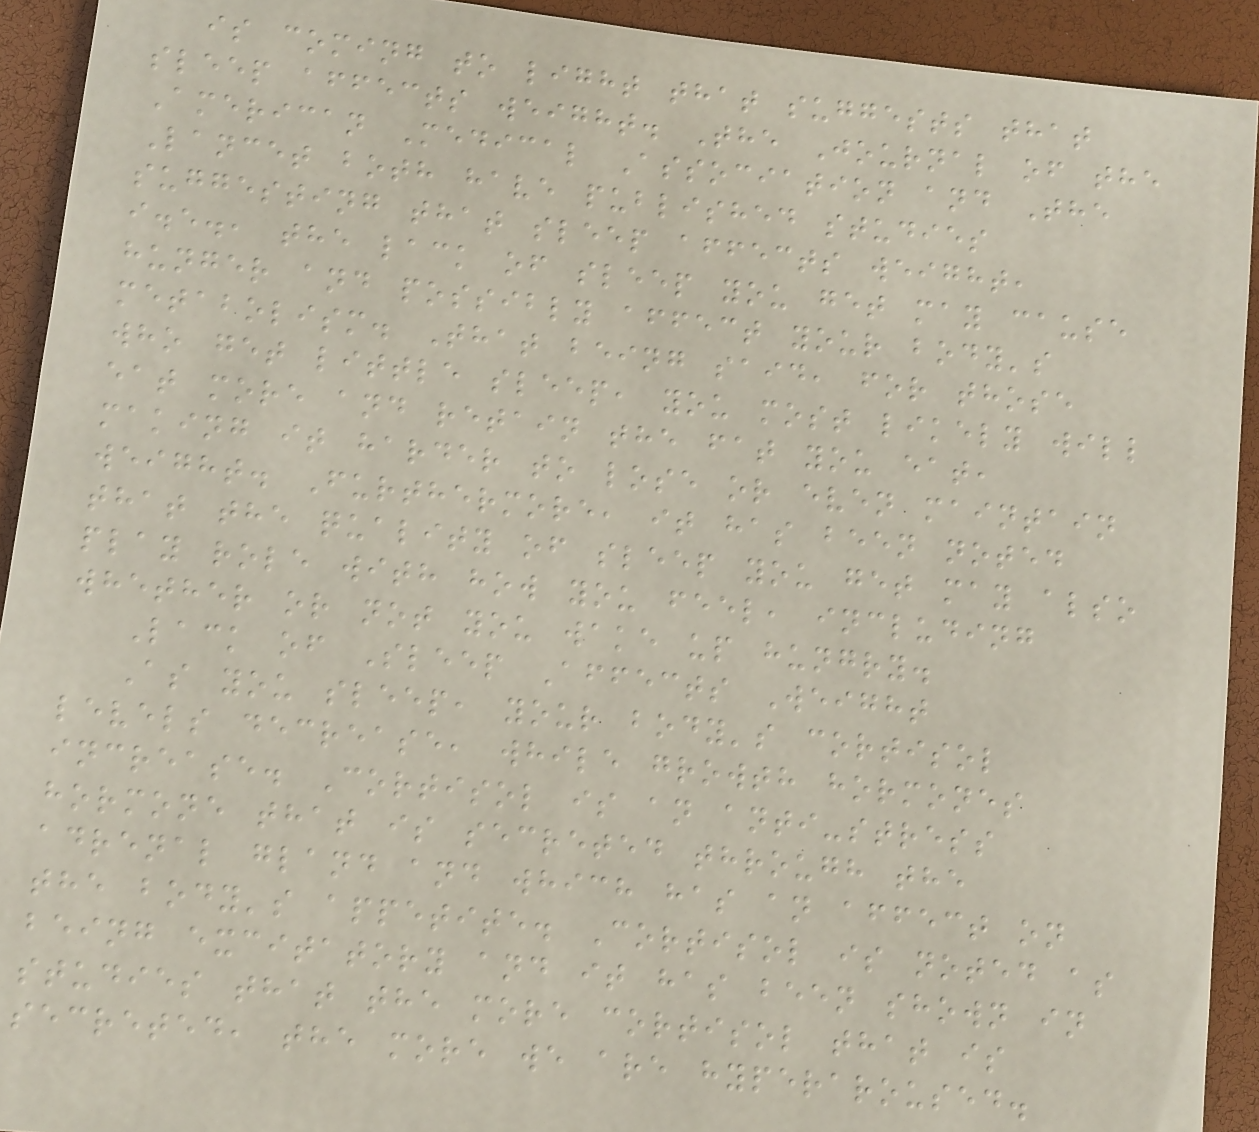is coming to light that suggests that
sleep affects weight. The Journal of the
American Medical Association and The
Lancet both have published studies
suggesting that sleep affects weight,
i.e., the lack of sleep you get may cause
hunger and possibly affect your body's
metabolism. That being said, for those
who get little sleep, you most likely will
eat more and retain the fat you eat,
making it harder to lose or even maintain
weight. Furthermore, it has been noted
that the quality of sleep you get may also
play role with how you feel, including
whether or not you wake up hungry.
Lack of Sleep Affects Weight
As you sleep, your body's cortisol
levels decrease, while growth hormones
increase. Cortisol is an anti-stress
hormone that is secreted through the
adrenal gland and which has an affect on
the body's appetite. Cortisol is noted as
being excitatory and it has been shown in
studies that the more cortisol that is
secreted, the more we are hyperaroused.
